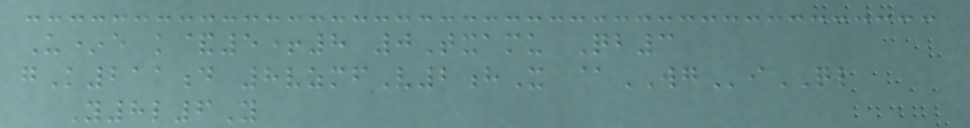U*e k&5+8 0Txamu Qb3
gK211d 8vzmfV2hX @WGiQL
Y8l6Y
